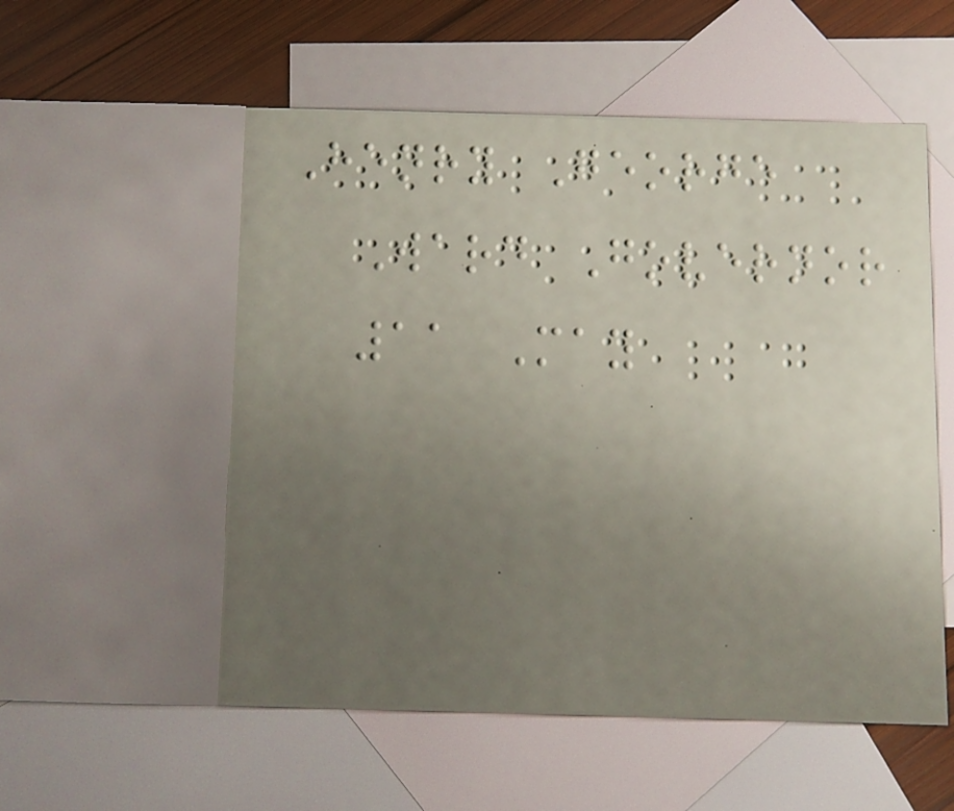Henry George
Ward Governor
11 May
